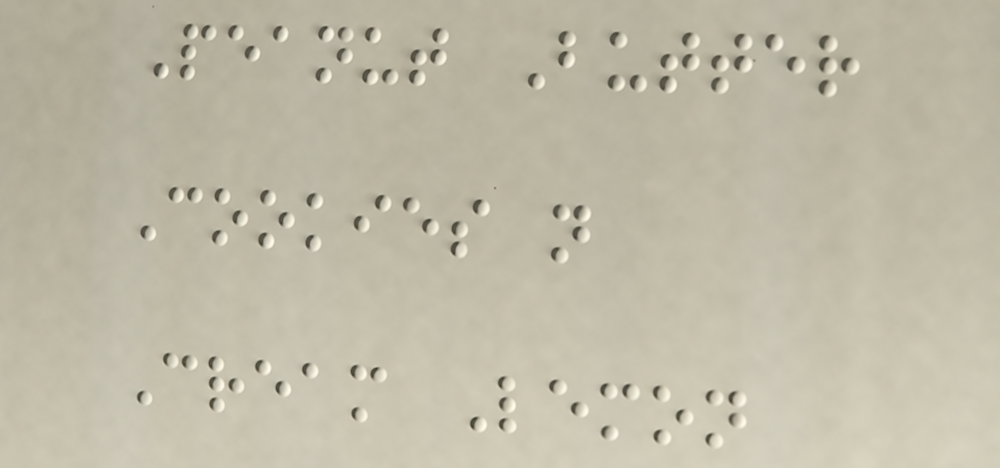Peanut Butter
Cookies n
Cream Lemon
